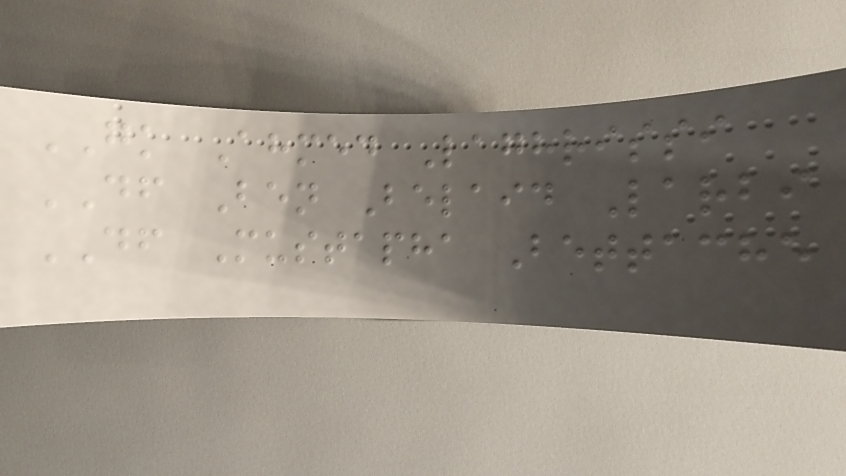GK Ahmed Laghrissi
DF Ben Belaid Larbi
DF Mustapha Bettache
